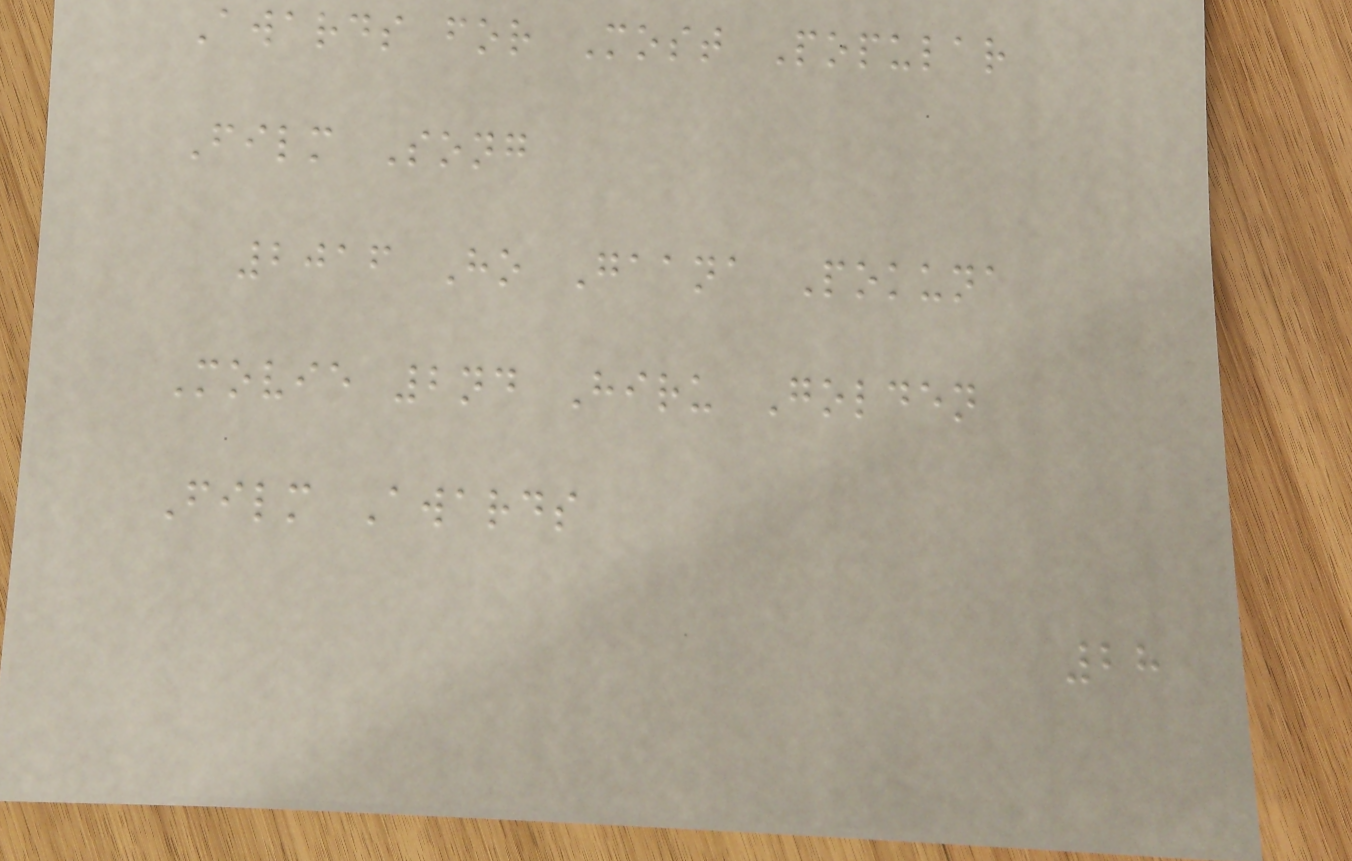Awards for Most Popular
Film Song
2016 Ho Gaana Pokuna
Movie 2nd Hiru Golden
Film Awards
28
